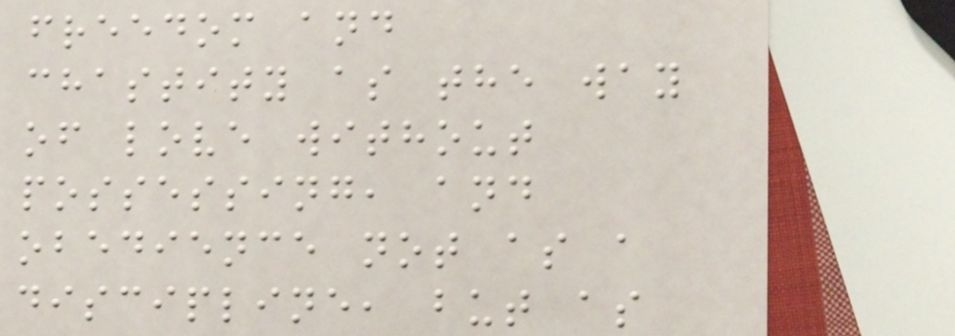freedom and
chastity as the way
of love without
possessing, and
obedience not as a
discipline, but as
